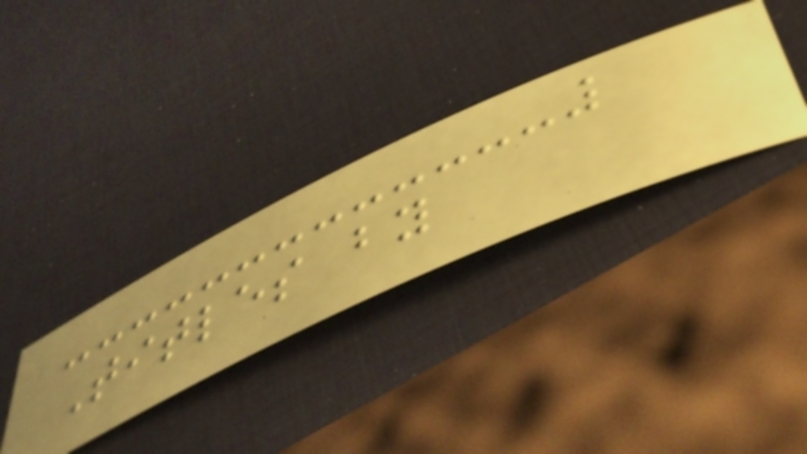Titles by
